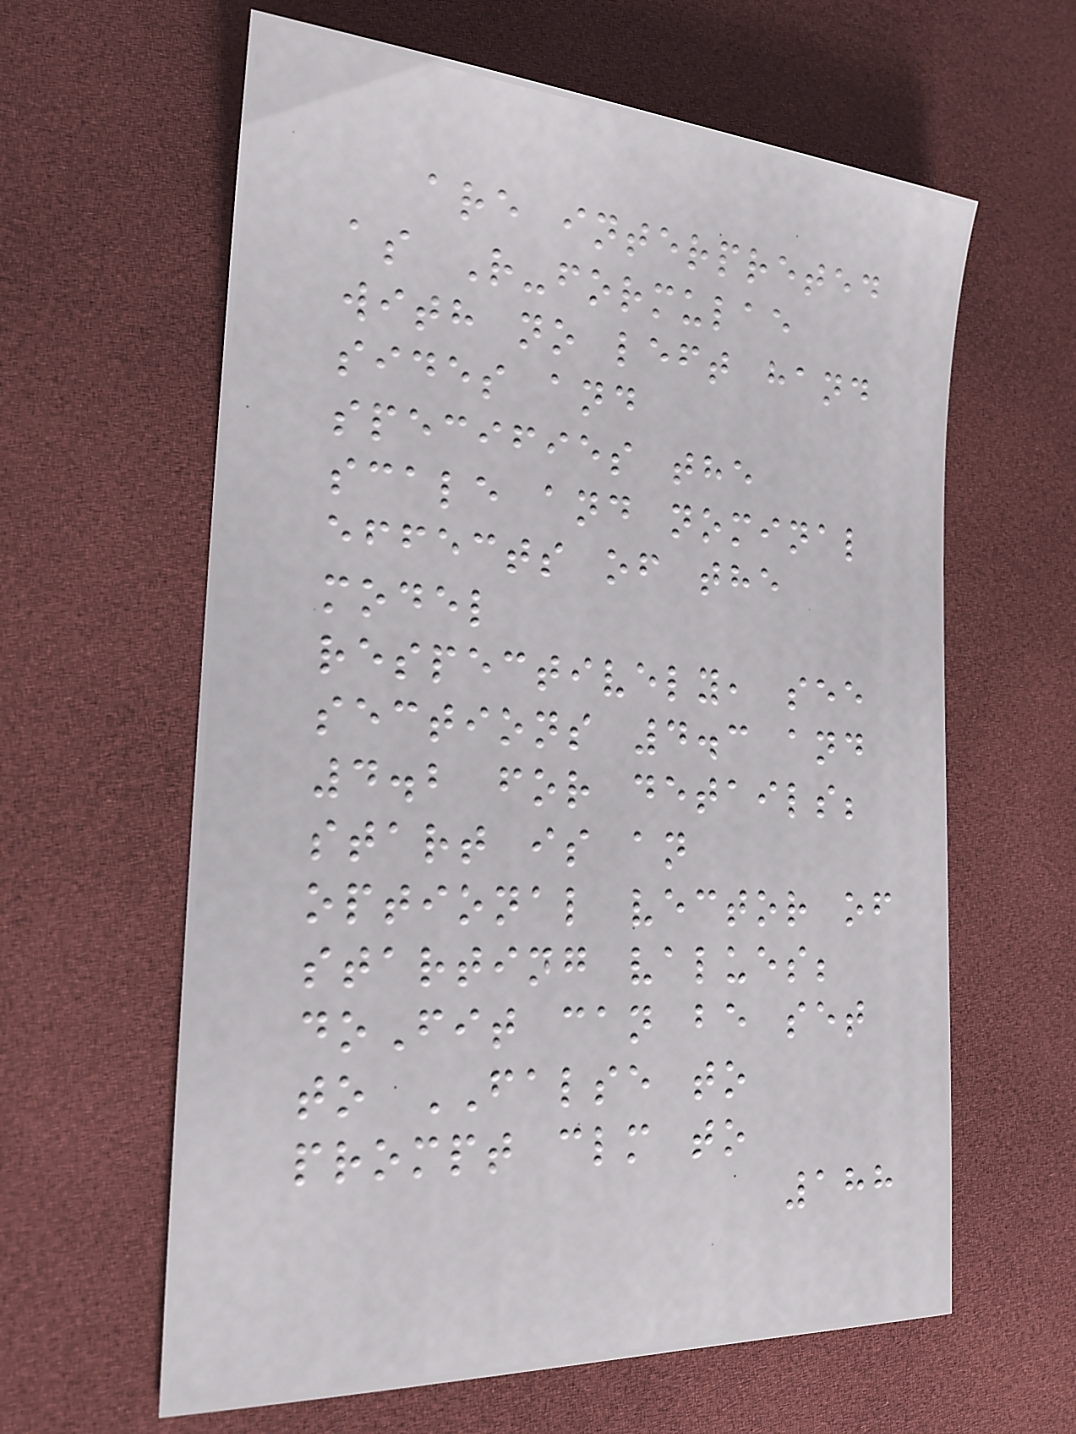are interpreted
as R-formulae
with no left hand
sides and
specifies the
scale and nominal
effects of the
model
respectively, see
sections 4.3 and
4.2 for details;
start is an
optional vector of
starting values;
doFit can be set
to FALSE to
prompt clm to
188
